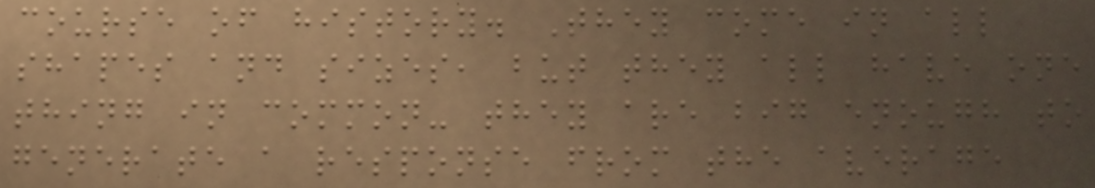course of history. They come in all
shapes and sizes, but they all have one
thing in common- they are big enough to
generate a response from the average
